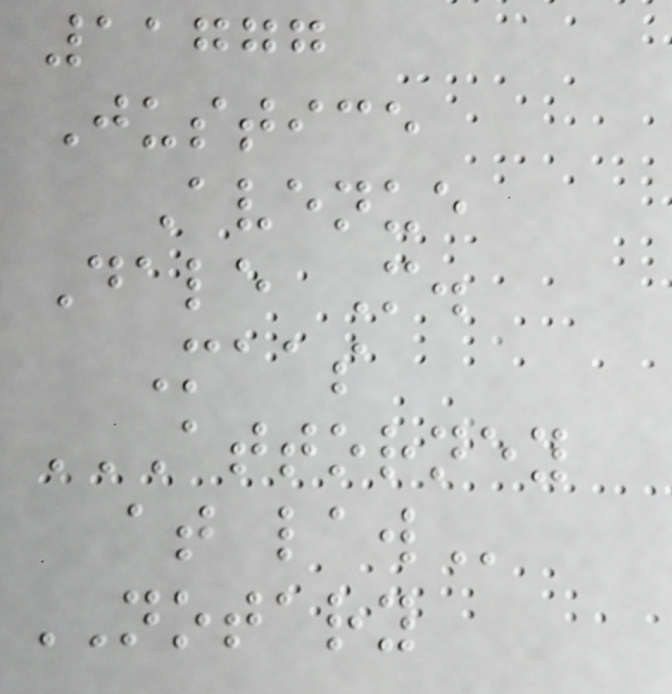11777
Justice
Avenue
Dale M.
Maas
ATTORNEY
AT LAW
NOTARY
